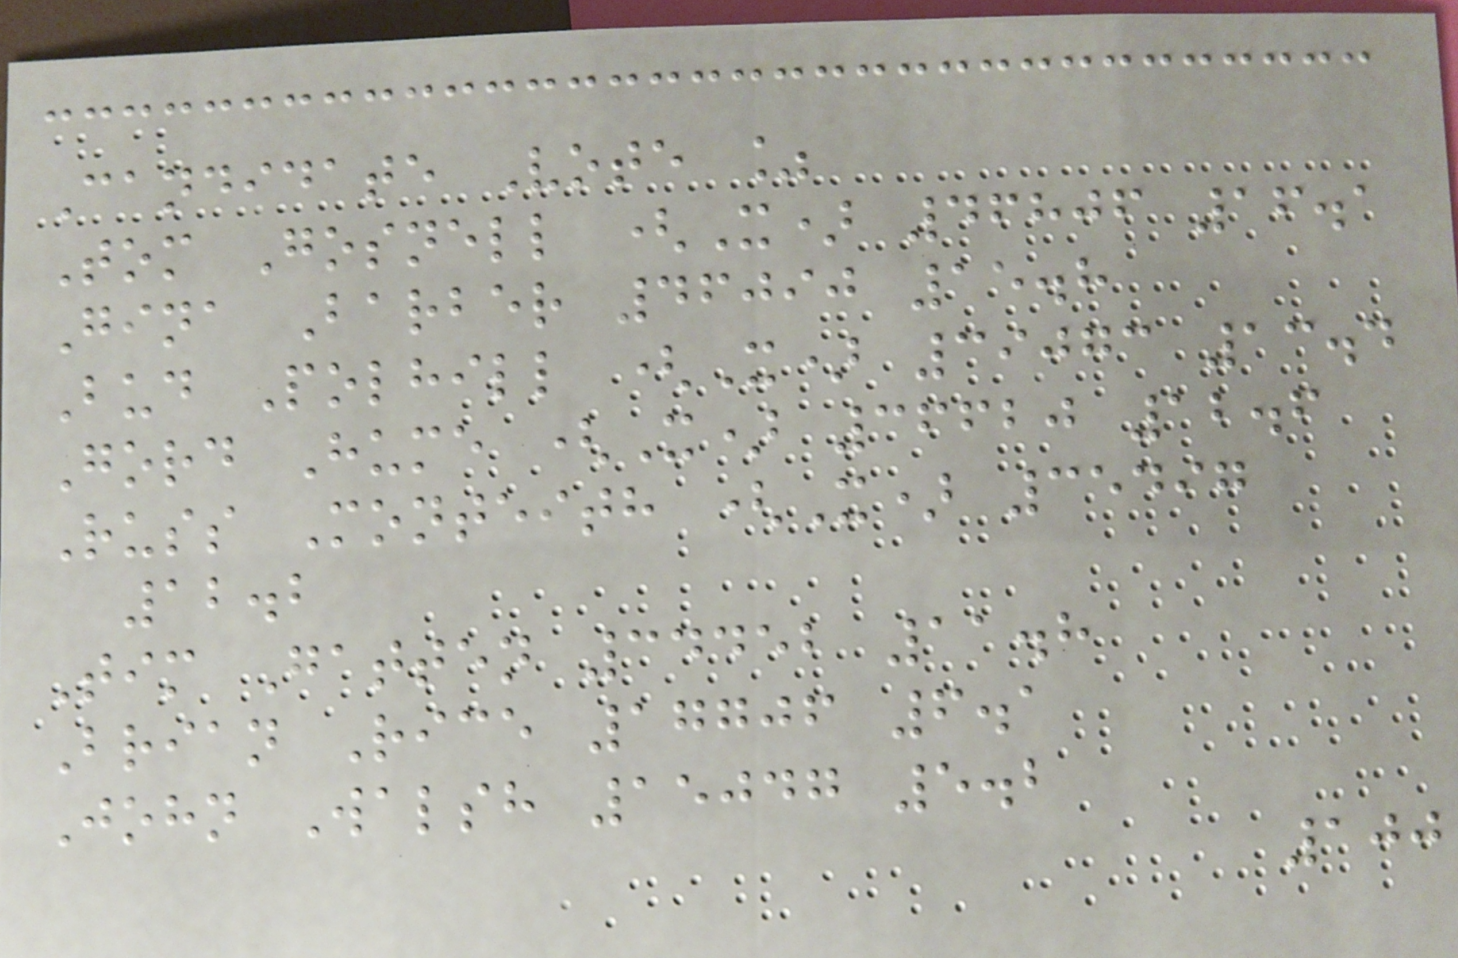Candidate Vote %
Tom Gosnell (X) 46806 16.1
Gina Barber 46090 15.8
Bud Polhill (X) 39073 13.4
Gord Hume (X) 36620 12.6
Russ Monteith (X) 35497
12.2
Tim Gatten 34452 11.8
Brian Rice 17706 6.1
John Walsh 15047 5.2
100
